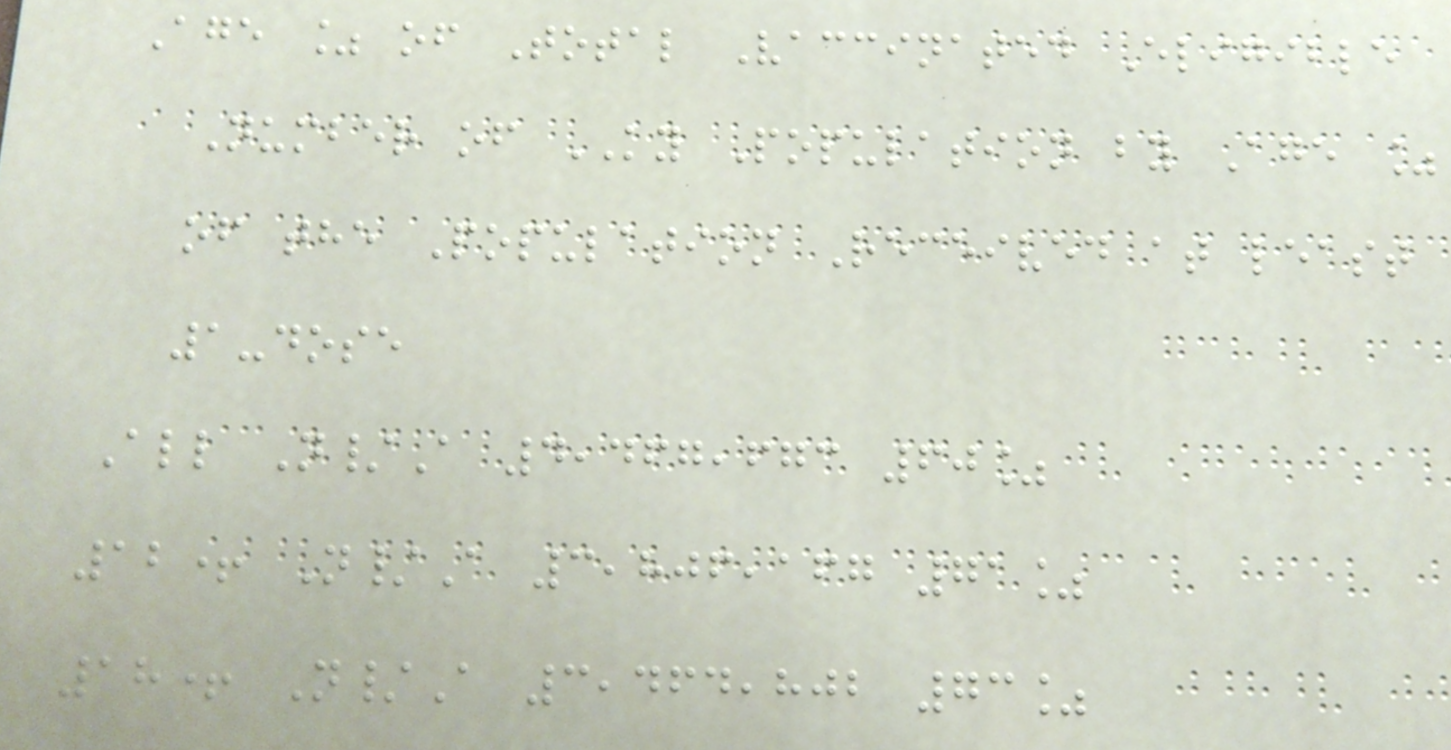Age % of Total Vaccinated Eligible
Number of KY Population by Age %
of the Population Received at least
1-dose
All N/A 4,467,673 60%
12+ N/A 3,806,167 71%
18+ N/A 3,464,802 73%
